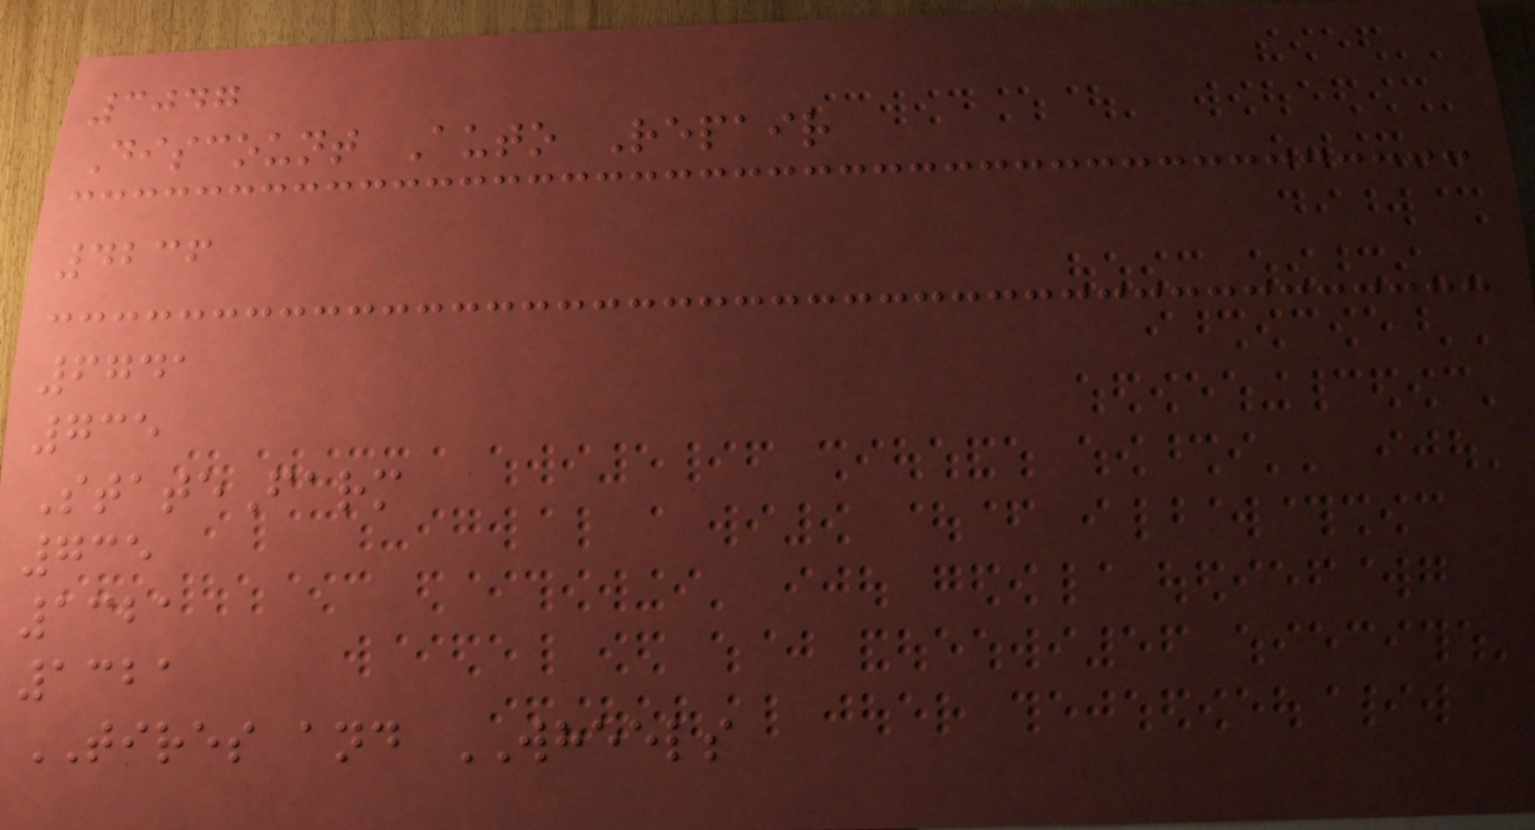3047
Discount Auto Repair
4236
6741
735
StateFarm
735
1321
1321
TIRES and WHEELS
